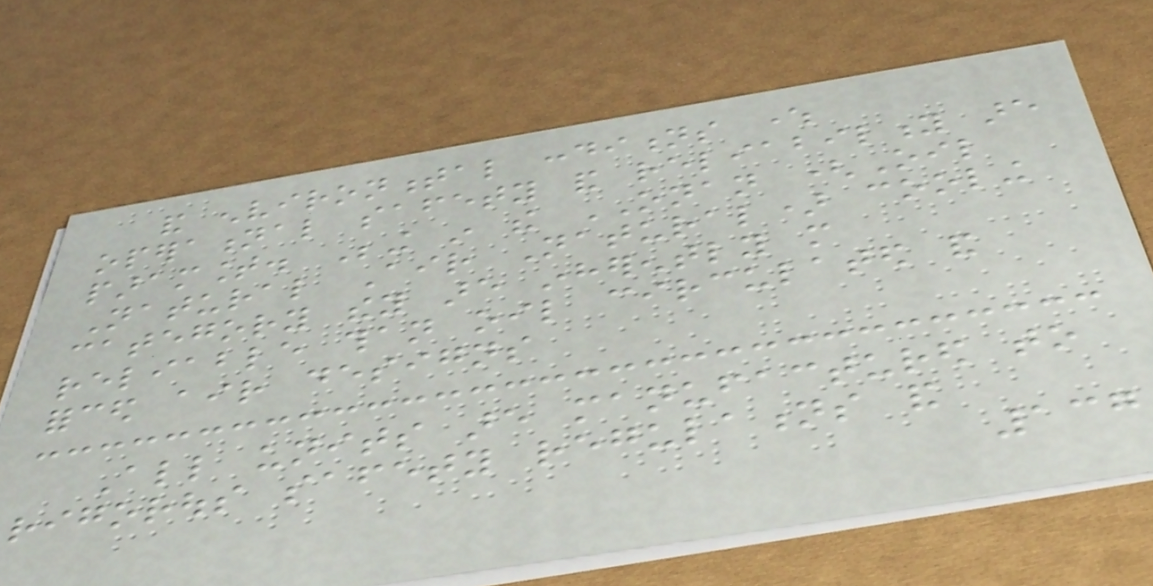and environmental conditions where
operational safety and reliability are
paramount. Being in the ONAN (Oil
Natural Air Natural) cooling
category they are inherently more
reliable than oil circulated and
forced air designs
All units are manufactured to
rigorous safety regulations and
137
